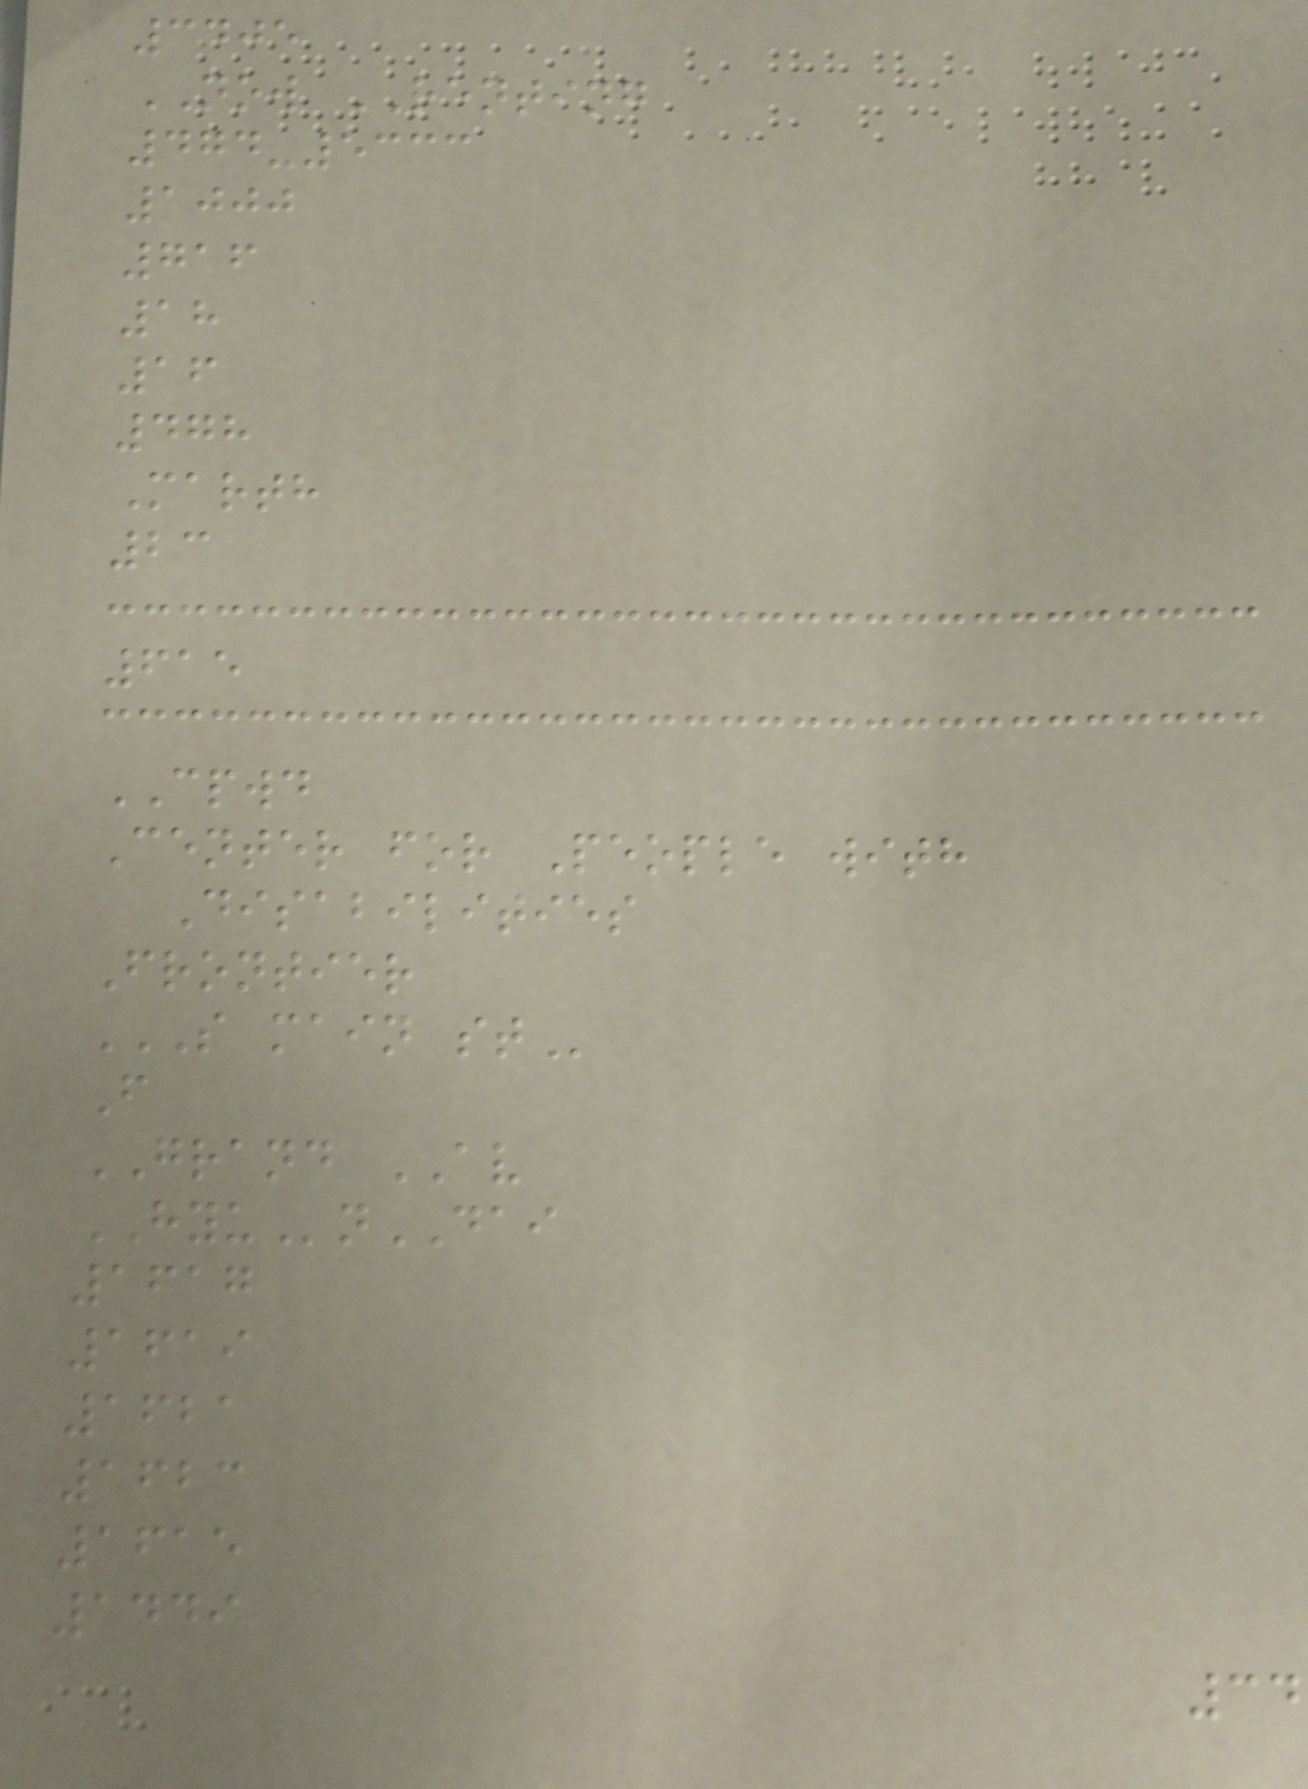3405
NOW RENTING
474-5333
1000
716
18
16
478
Marth
23
615
CPWD
Center for People with
Disabilities
Frontier
S MAIN ST
F
GRAND AV
HYUnDAI
1617
1619
1621
1623
1615
1449
34
